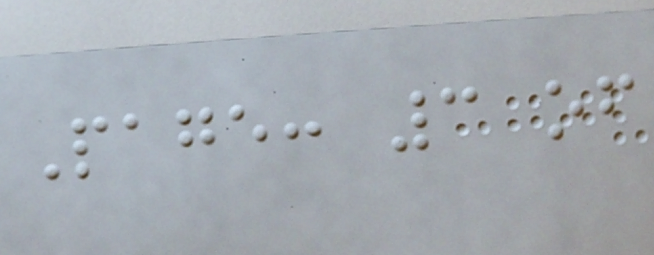Page: 3 of
